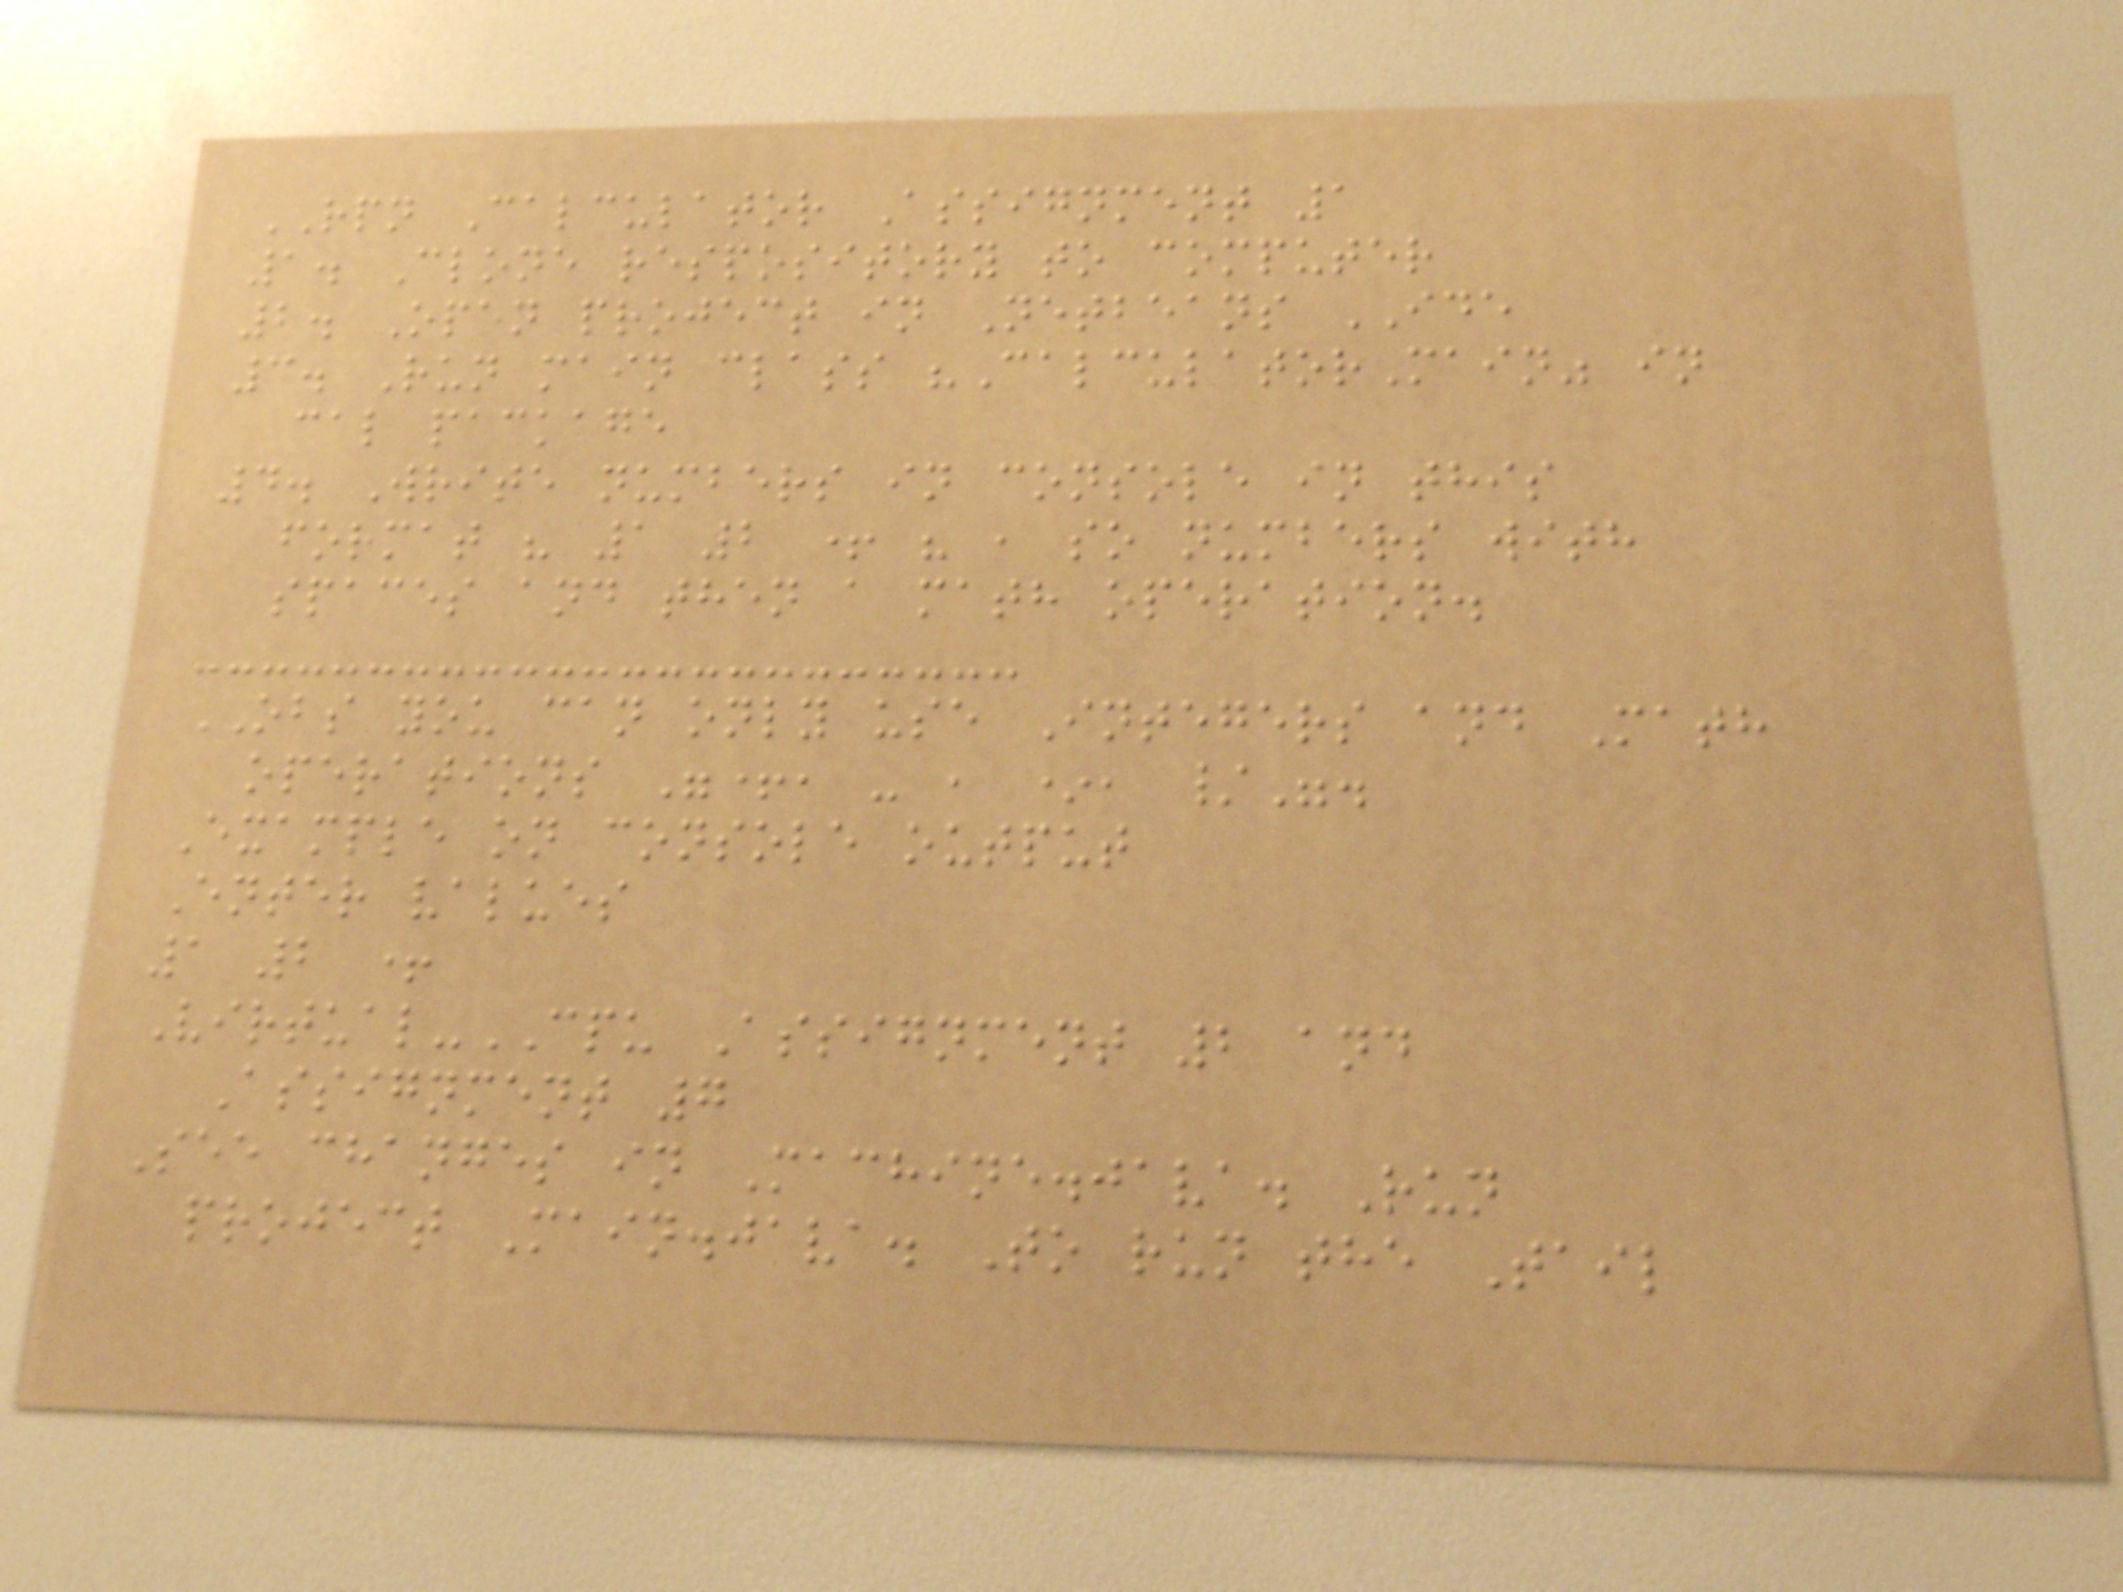RPN Calculator Assignment 1
1. Clone respository to computer
2. Open project in Netbeans IDE
3. Run main class "CalculatorMain" in
cal package
4. Write numbers in console in this
format " 1 2 + " , so numbers with
spaces and then a math operation.
OBS you can only use Integers and Math
operations "+, - , *, /".
Example on console output
Enter values
1 2 +
Virtual-CPU Assignment 2 and
Assignment 7
See changes in Machine.java. Run
project Main.java. To run the Tail
